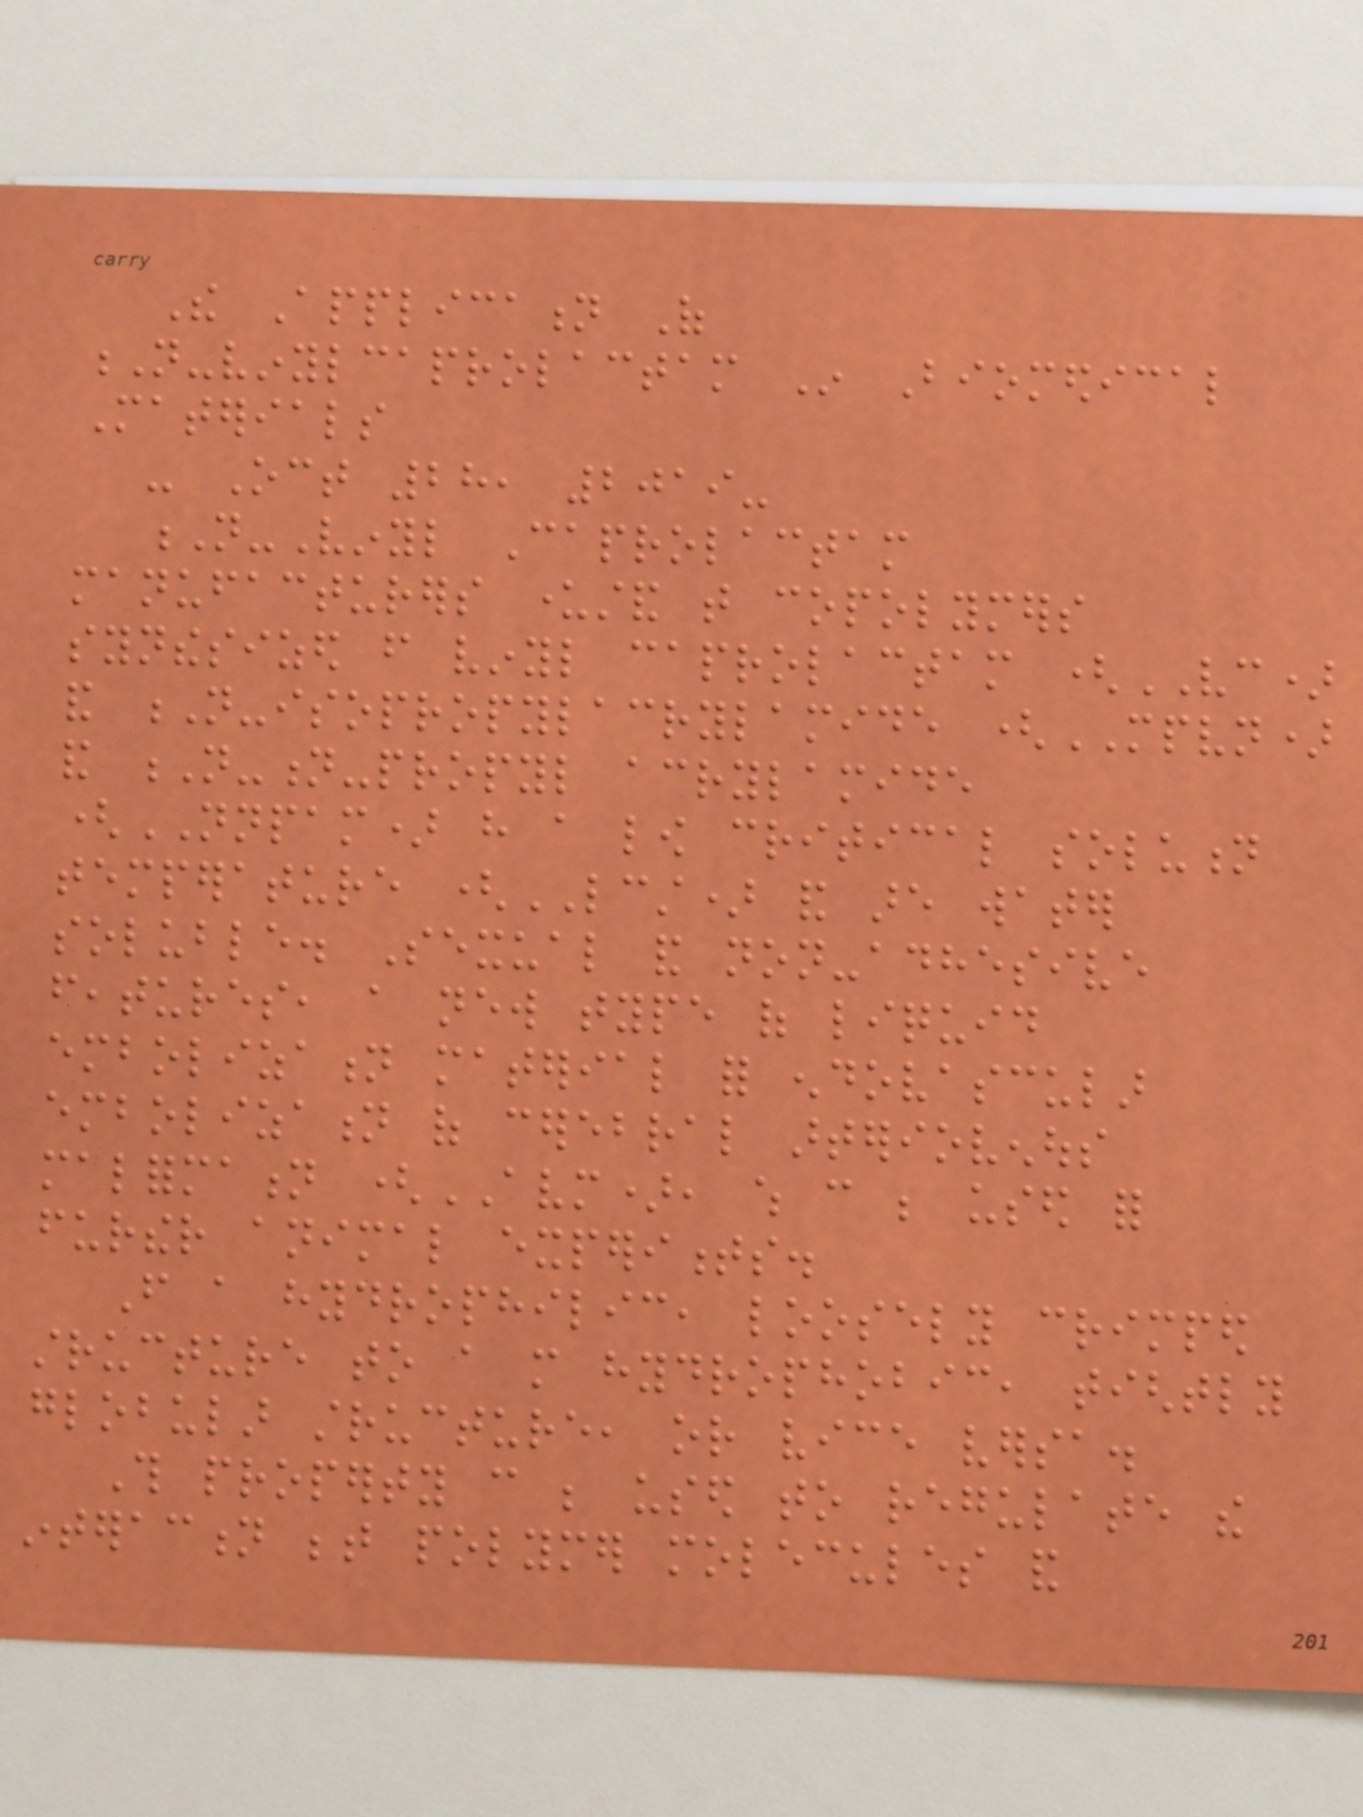The Application Of
N-vinylcaprolactam In Biomedical
Materials
- Oct 28, 2019-
N-Vinyl Caprolactam
manufacturers understand that copolymers
synthesized from vinyl caprolactam (VC)
and N-isopropylacrylamide (MPVN)
and N-n-propyl acrylamide
(NNPAM) have a low critical solution
temperature (LCST) and are water
soluble. Sexual and non-adhesive
features, a new type of liquid
embolization material for endovascular
embolization of cerebral arteriovenous
malformation (AVM), which can be used for
further animal experiments.
From a hydrophilic, loosely crimped
structure to a more hydrophobic, tightly
globular structure, or vice versa.
This property can be used to regulate the
interaction between polymer molecules and
